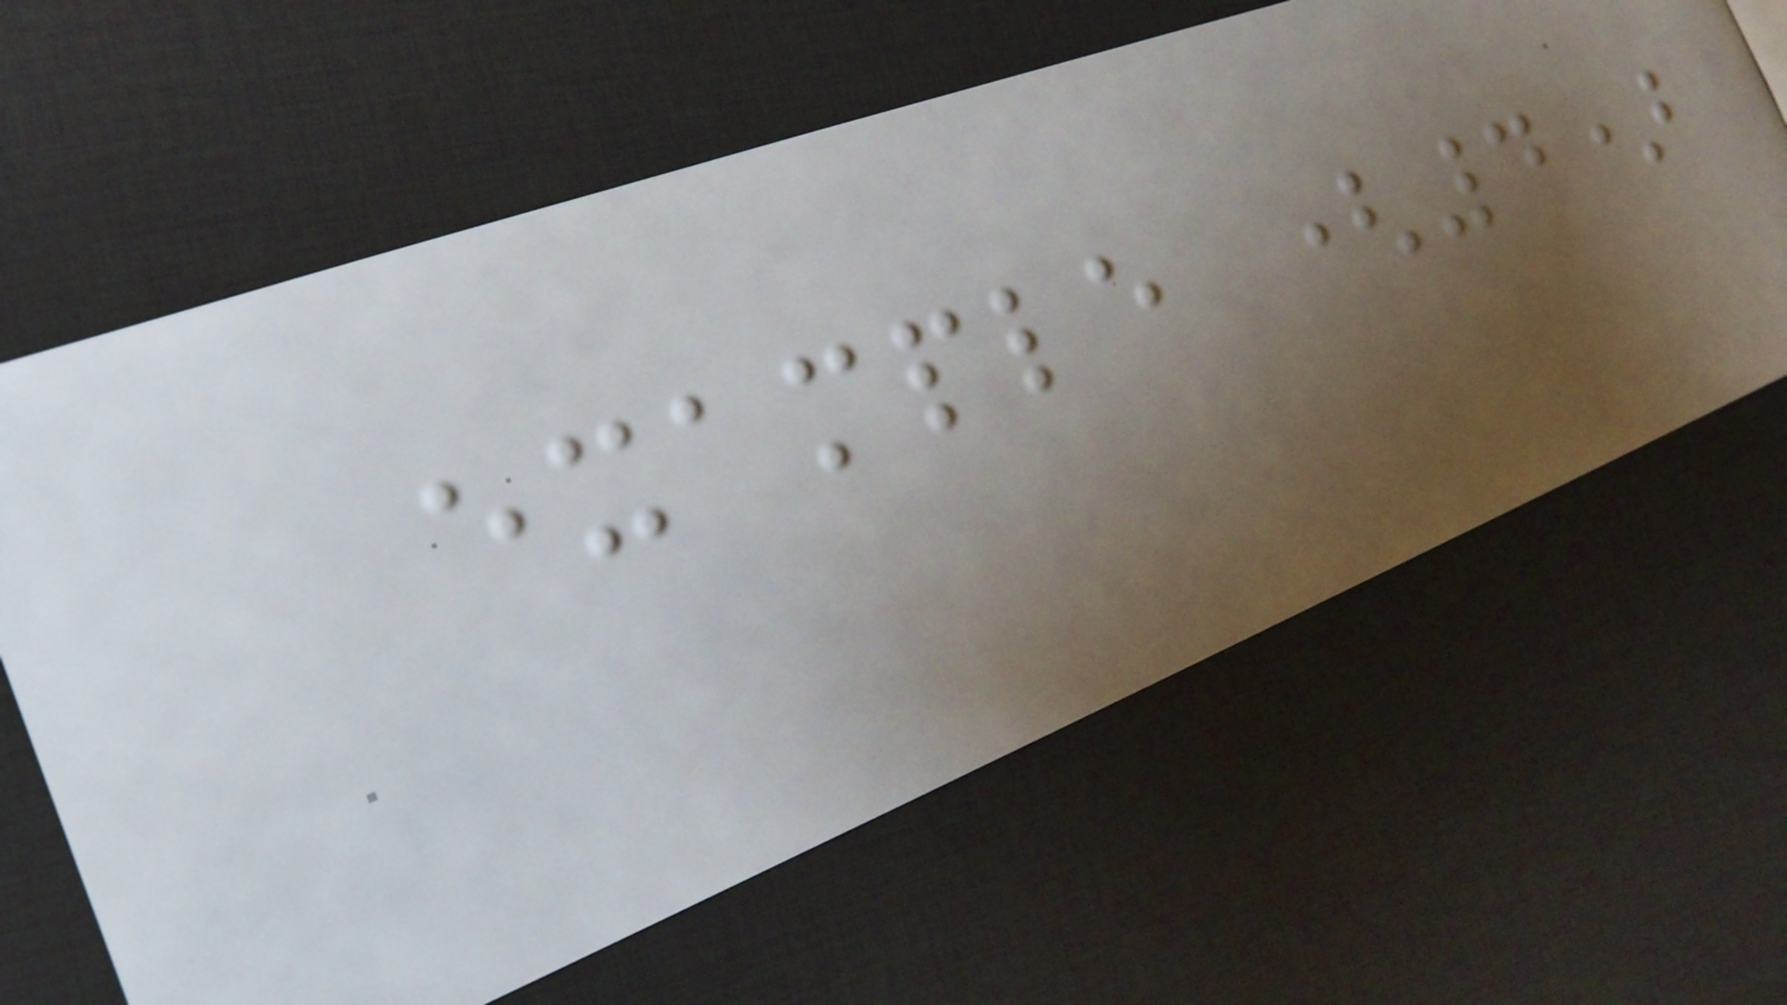example (4)
